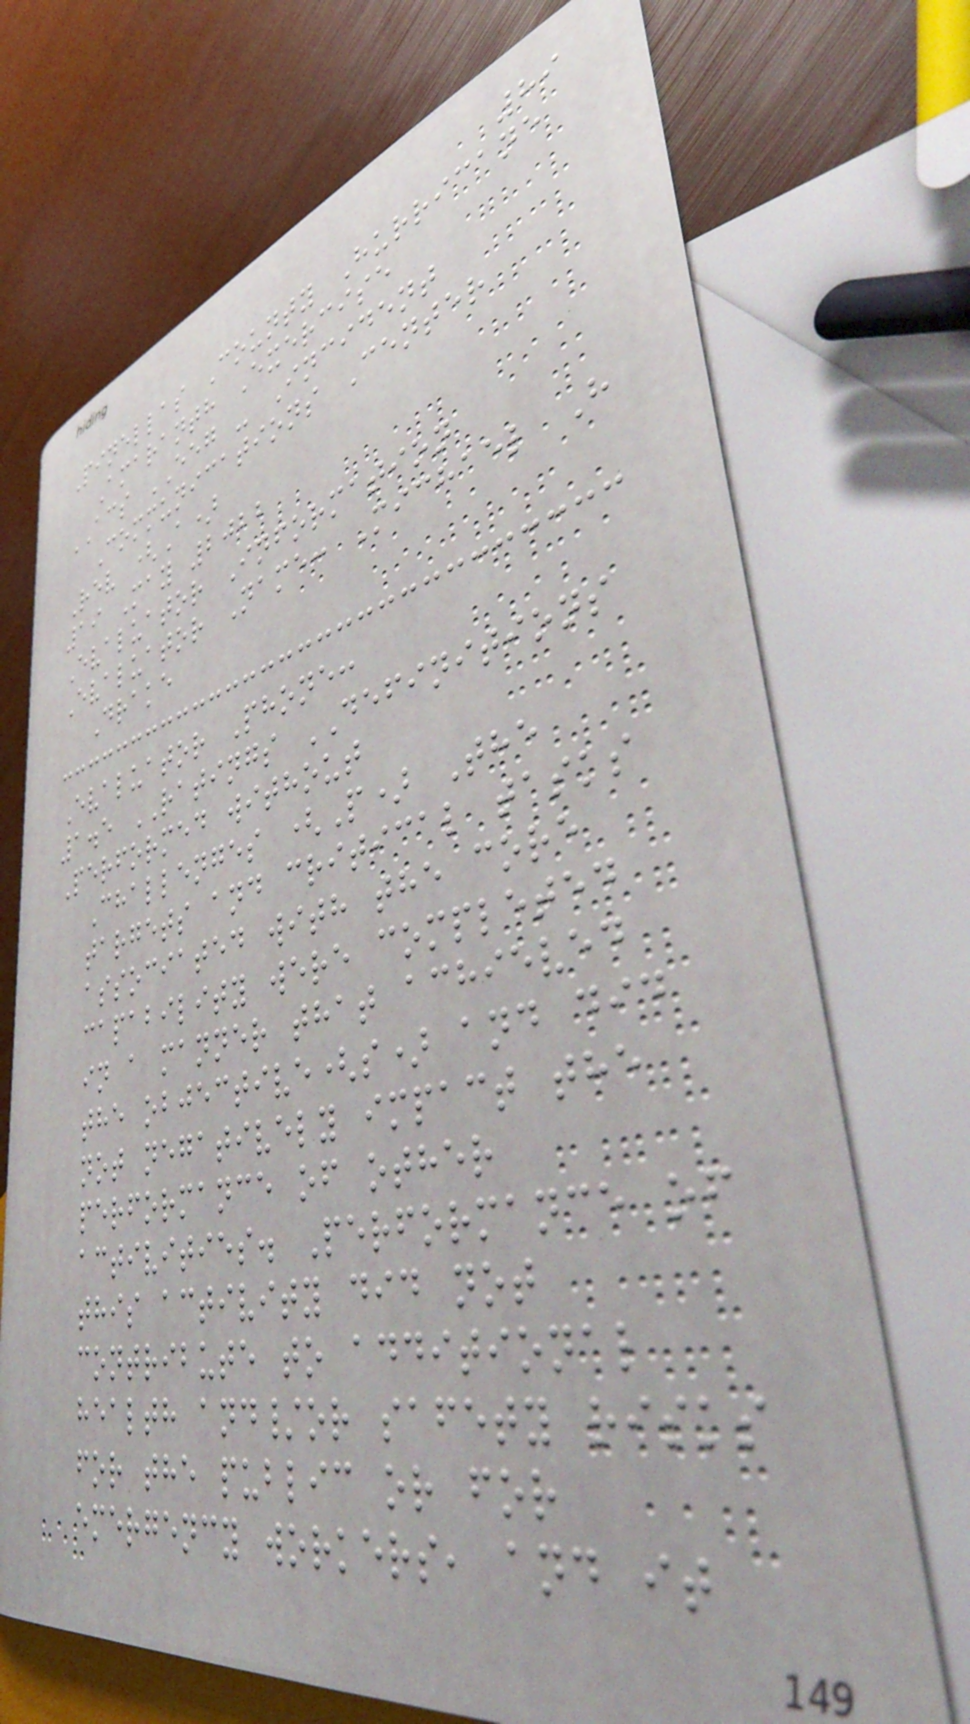89
Pinellas County Hurricane
Amaranth Exercise
ACS EEG - Incident
Communications Center
Rev (A)
19 May 2022
Evaluator Information
Evaluator Name: Michael H
Drake
Evaluator Phone:
1.5 RATINGS DEFINITIONS
Performed without
Challenges (P) The
targets and critical tasks
associated with the core
capability were completed
in a manner that achieved
the objective(s) and did
not negatively impact the
performance of other
activities. Performance of
this activity did not
contribute to additional
health and/or safety risks
for the public or for
emergency workers, and it
